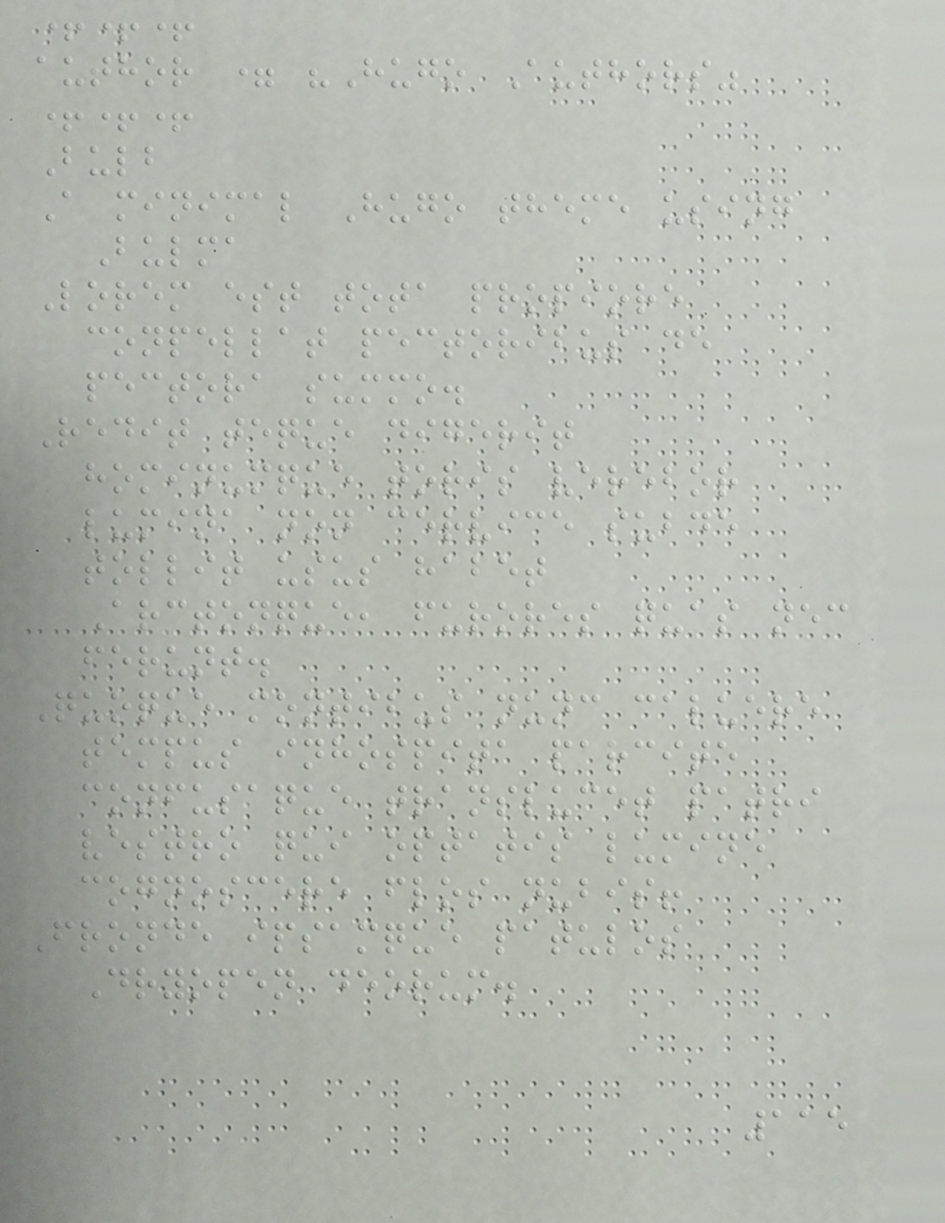+++
author = "Hugo Authors"
+++
Bulb
A minimal Hugo theme using
Bulma
Lorem est tota propiore
conpellat pectoribus de
pectora summo.
Redit teque digerit
hominumque toris verebor
lumina non cervice subde
tollit usus habet
Arctonque, furores quas nec
ferunt.
Quoque montibus nunc caluere
tempus inhospita parcite
confusaque translucet patri
vestro qui optatis lumine
cognoscere flos nubis!
Fronde ipsamque patulos
Dryopen deorum.
115
